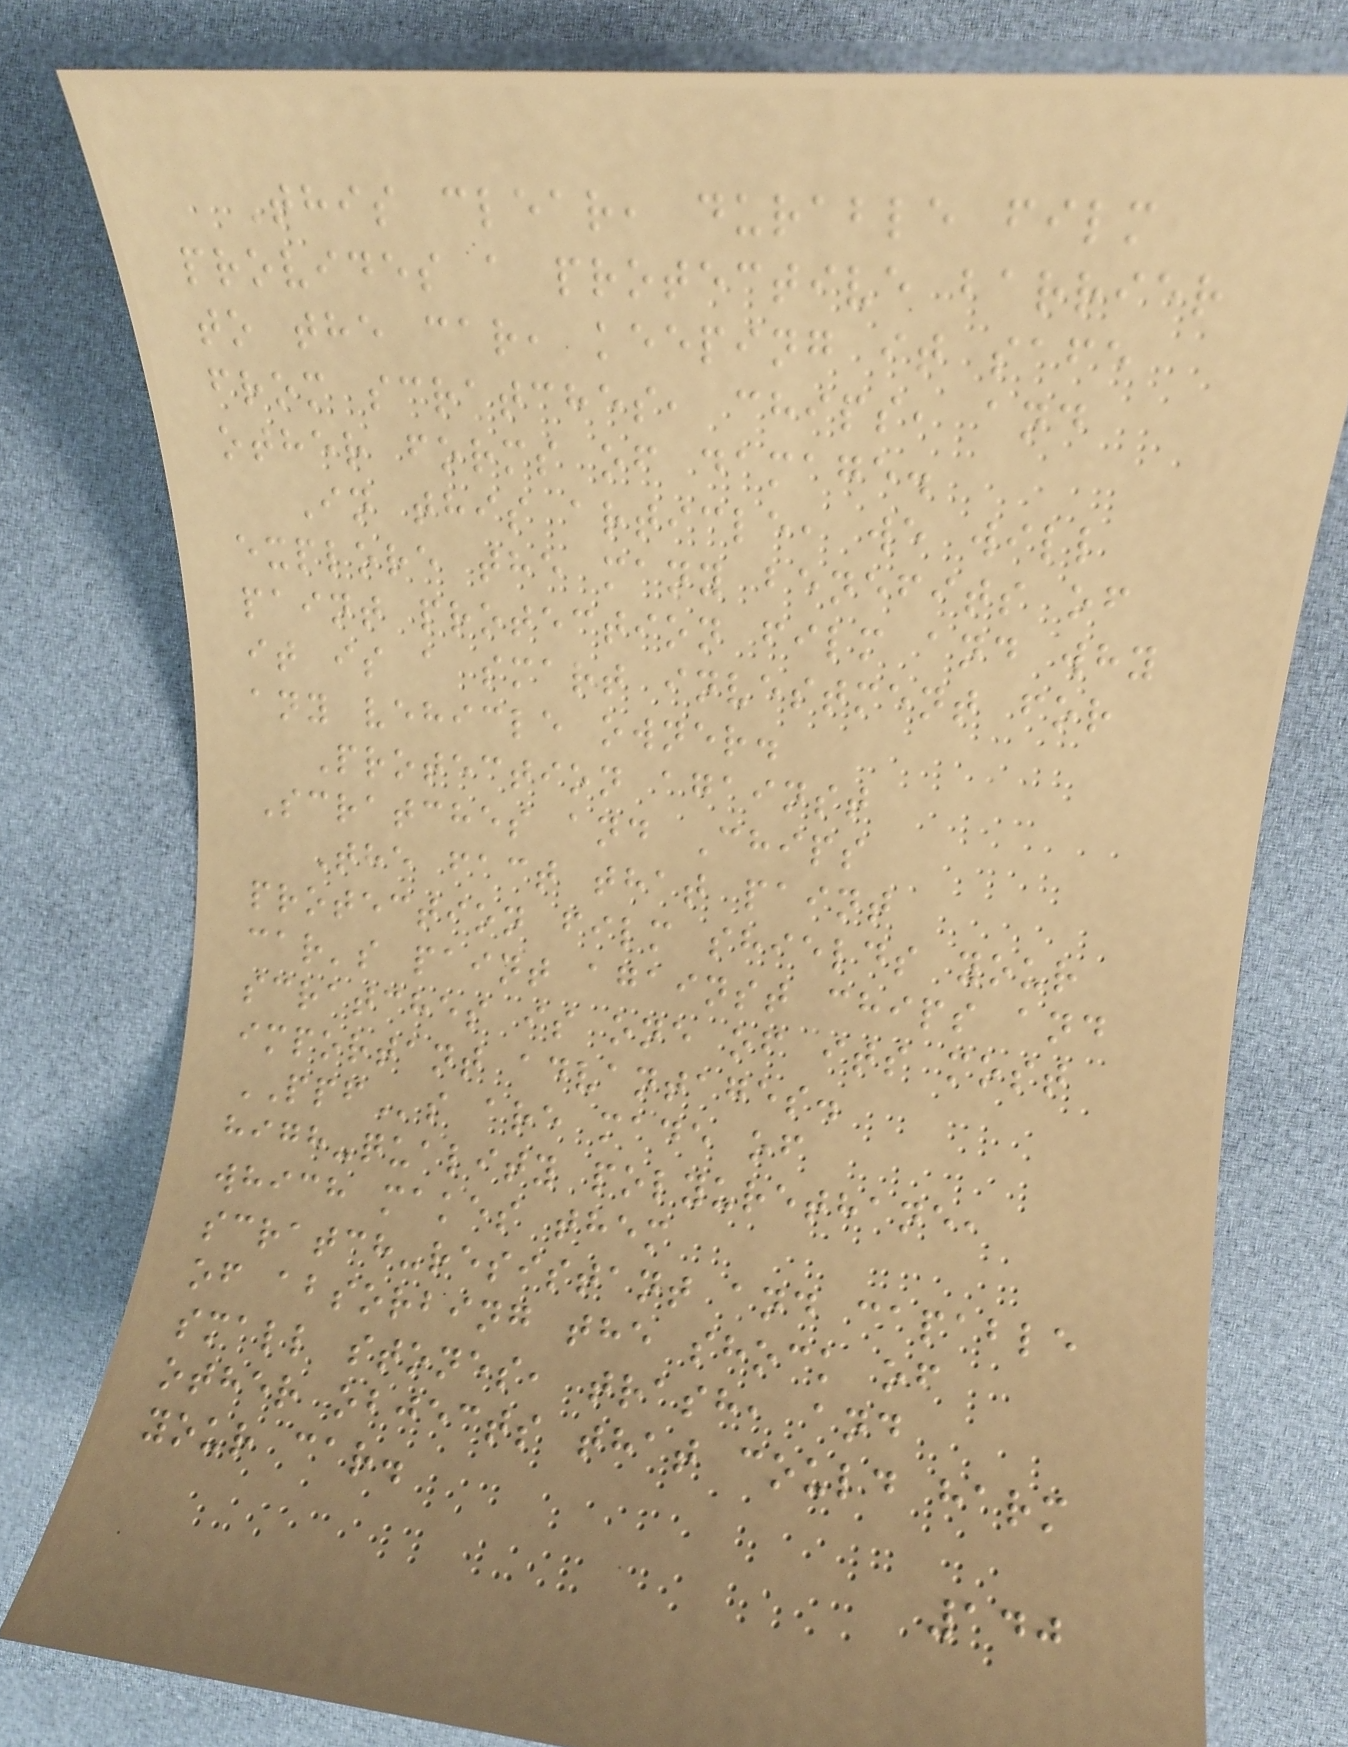This clear, durable film
provides a protective barrier
to the car, keeping it safe
from scratches, chips, and
other forms of damage.
In this article, we will
explore the many benefits of
paint protection film and why
it is a smart investment for
any vehicle owner.
Protection against
Scratches and Chips
The fact that paint
protection film shields your
car's paint against chips and
scratches is one of its most
important advantages.
PPFs are made of
high-quality polyurethane,
which makes them
scratch-resistant and capable
of absorbing the shock of
small stones, trash, and
other objects that could harm
your car.
140
